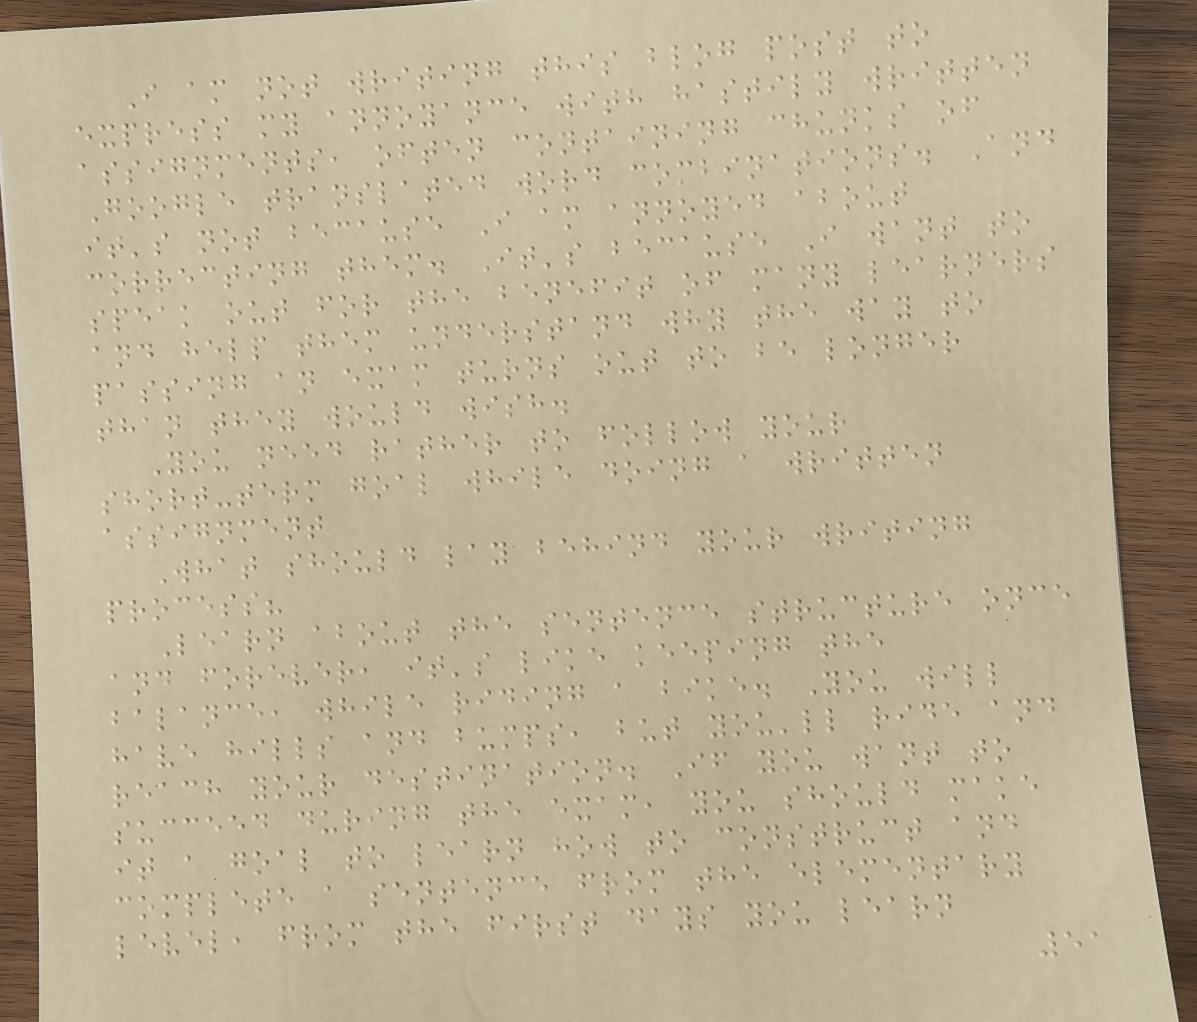I am not writing this blog post to
express my annoyance with hastily written
assignments, often containing chunks of
Google translated word combinations. And
it's not because I am annoyed about
correcting them. It's because I want to
speak out for the benefit of many learners
and help them understand why the way to
passing an exam turns out to be longer
than they would wish.
You need rather to follow your
short-term goal while doing a written
assignment
What should lay behind your writing
process?
Learn about the sentence structure once
and forever, it's like keeping the
balance, while riding a bike. You will
have hills and bumps, but you'll ride and
reach your destination. If you want to
succeed during the exam, you should make
it a goal to learn how to construct and
complete a sentence from the elementary
level, from the first days you learn
51
